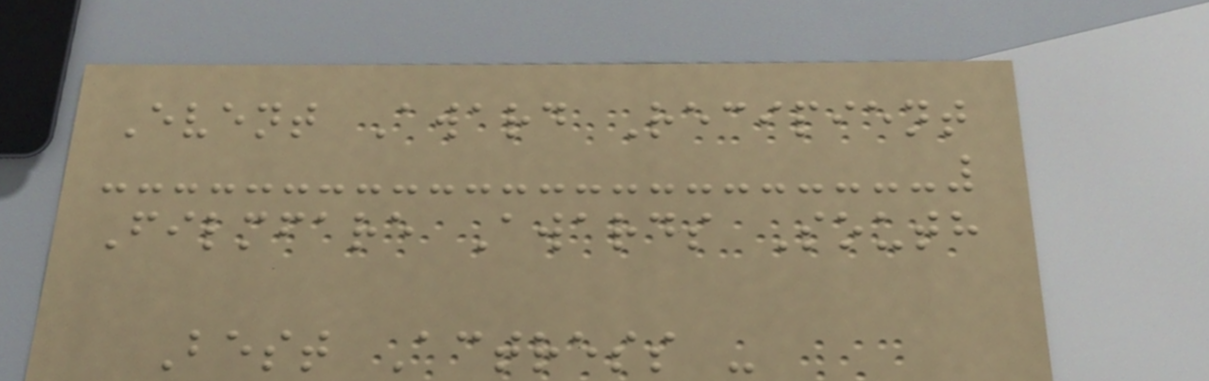Event Award Recipient
Filmfare Awards South
Best Actress -
